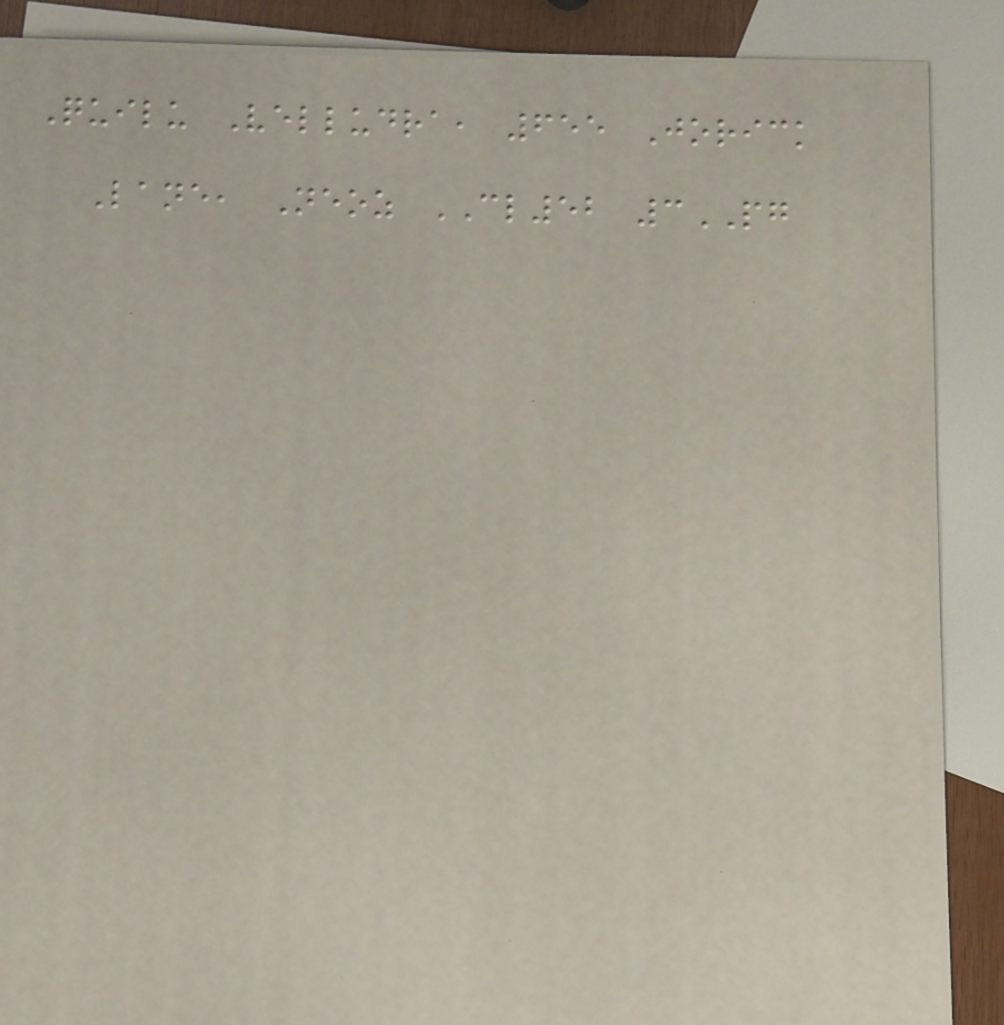Quilu Velludra, 655 Jorick
Lane, Neoz CL52 3PG
